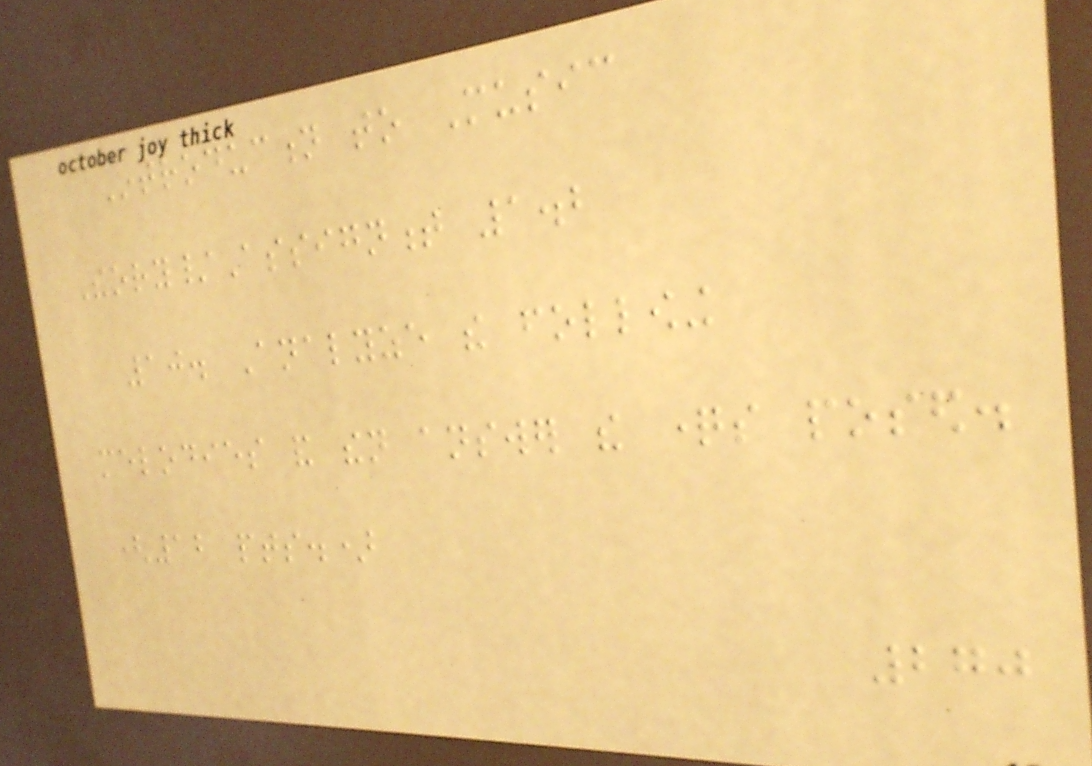Introduction to Music
Theory/Assignment 1.2
10. Analyze the following
melodies and then answer the questions posed.
(12 pts.)
270
